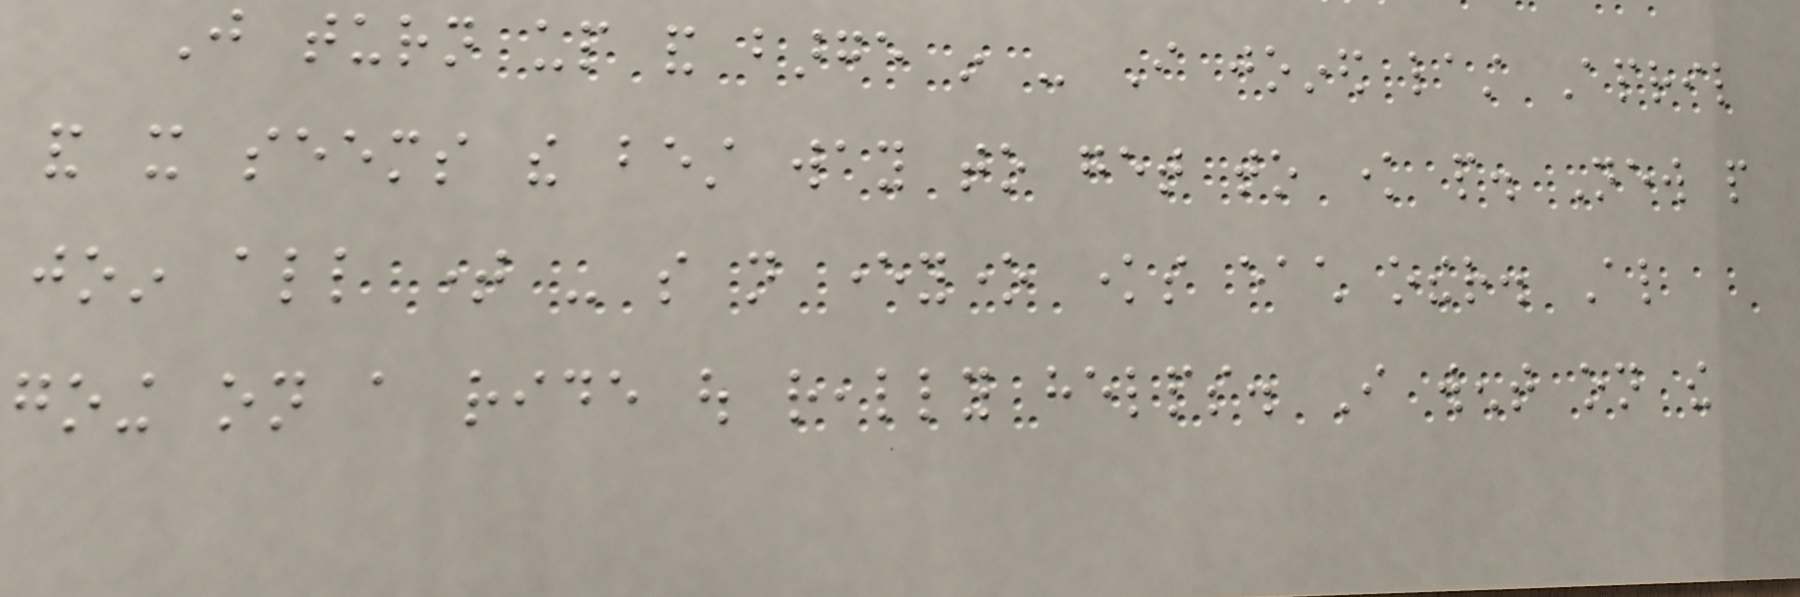Just turn up and barge in - I joined last April
and it seems the best way to get to know people. New people
join all time - so not everyone knows each other. Also
going on a ride out really helps. I went on the
